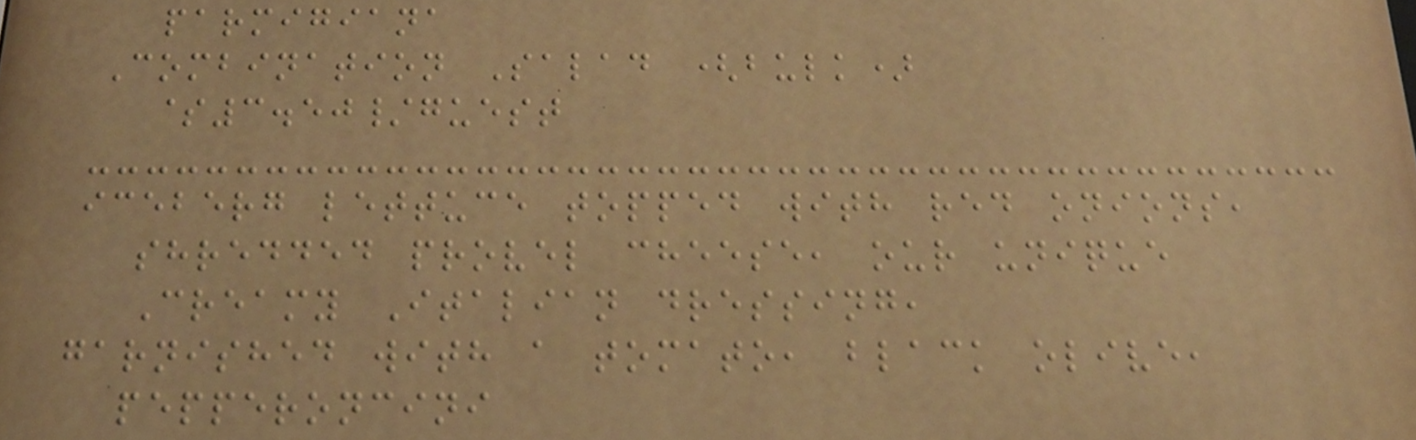parmigiana
Combination Salad (bulk)
$3.50/guest
iceberg lettuce topped with red onions,
shredded provel cheese, our unique
Creamy Italian dressing,
garnished with a tomato, black olive,
pepperoncini
